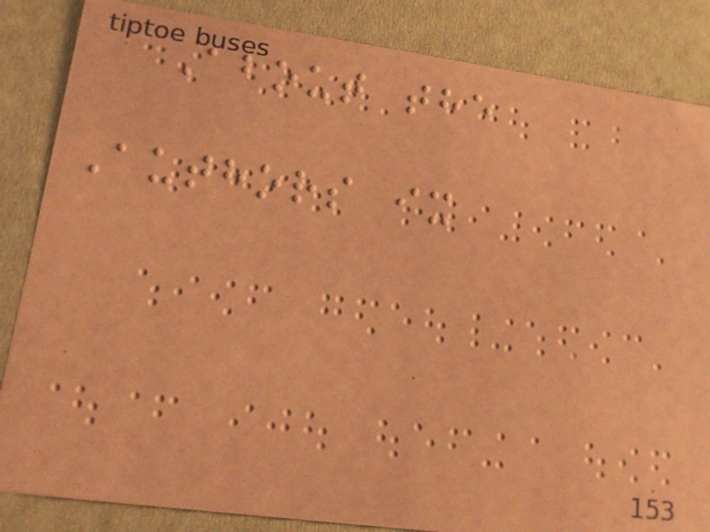About the
Authors ix
